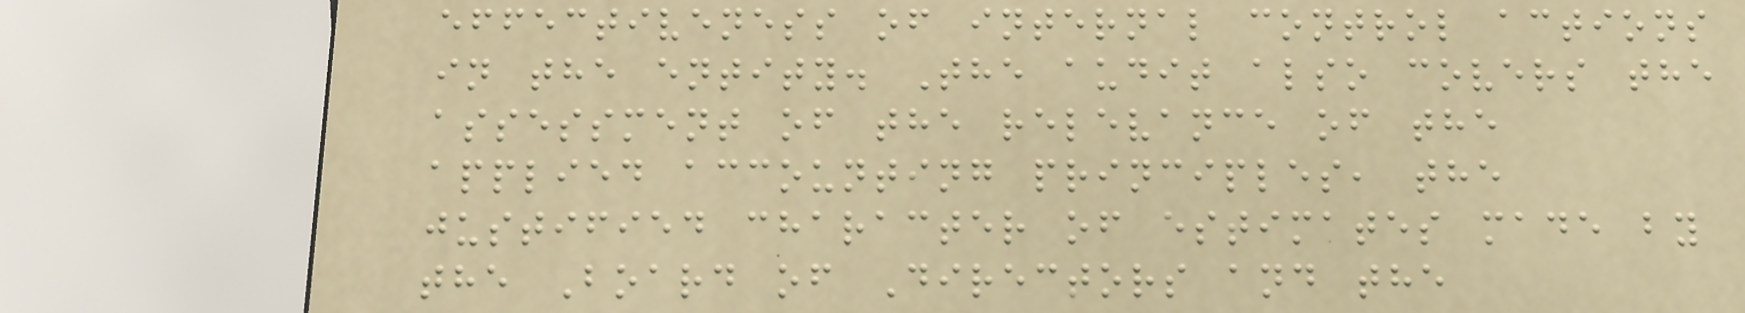effectiveness of internal control actions
in the entity. The audit also covers the
assessment of the relevance of the
applied accounting principles, the
justified character of estimates made by
the Board of Directors and the
